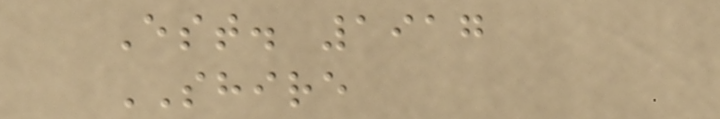Est. 1917
SHIRE
